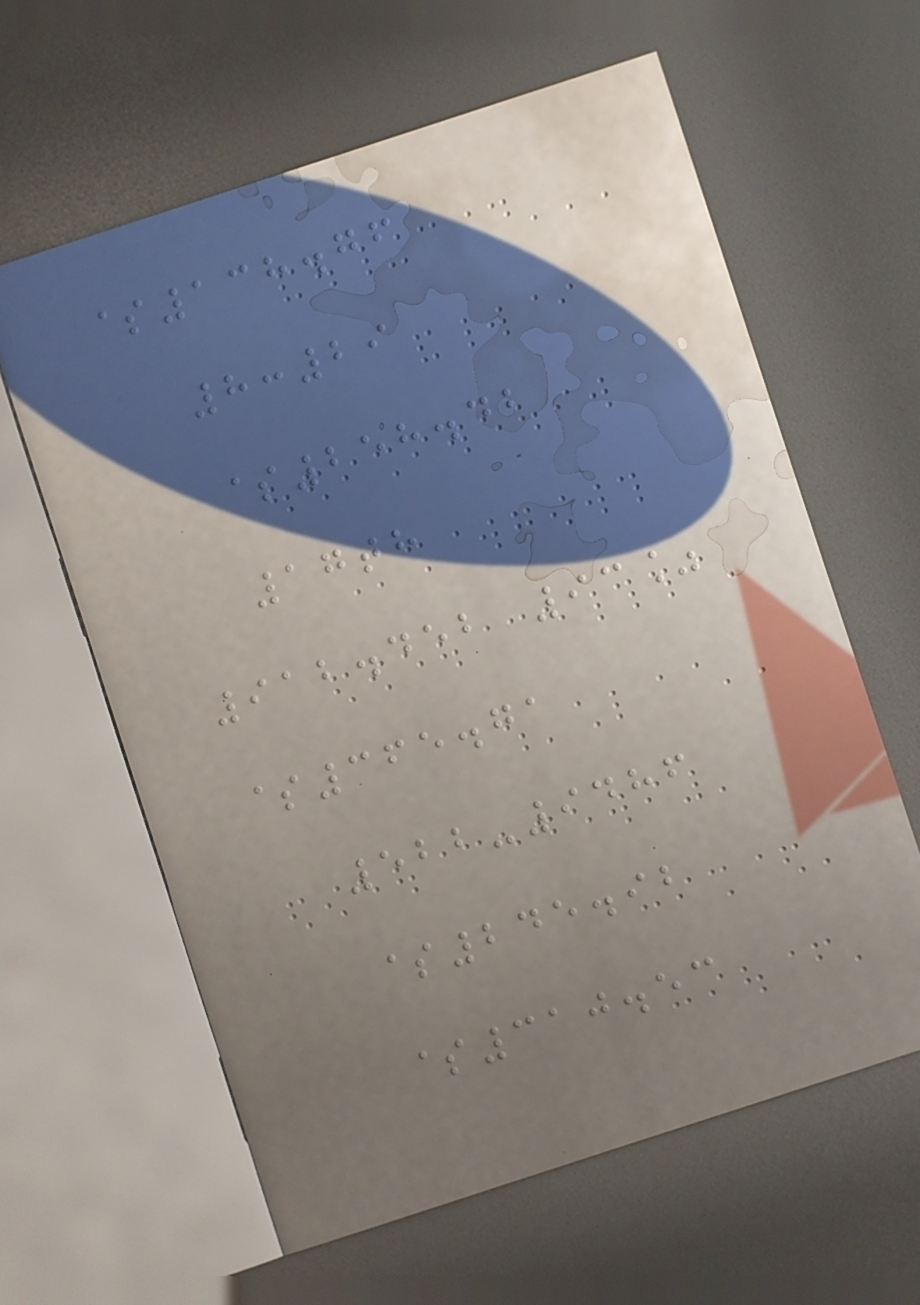$138.76
8:29
$258.42
17th
912.452 93%
$365.71
522-9486
$245.92
$310.53
